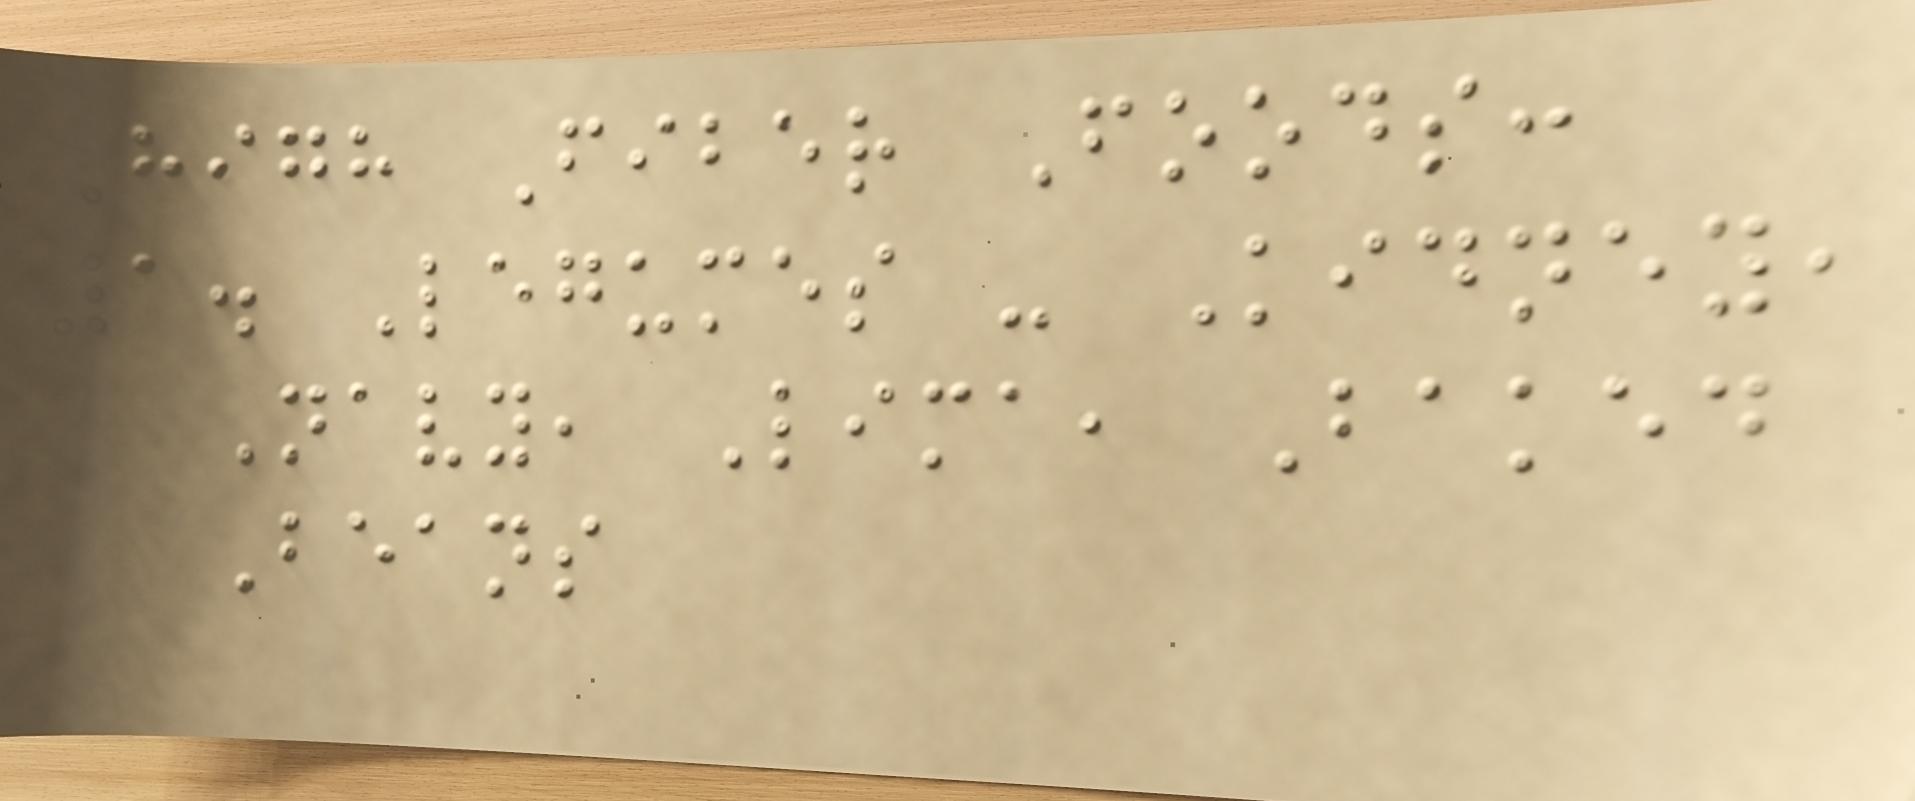High Fiber Foods:
1. Legumes - Kidney,
Navy, Lima, Baked
Beans
